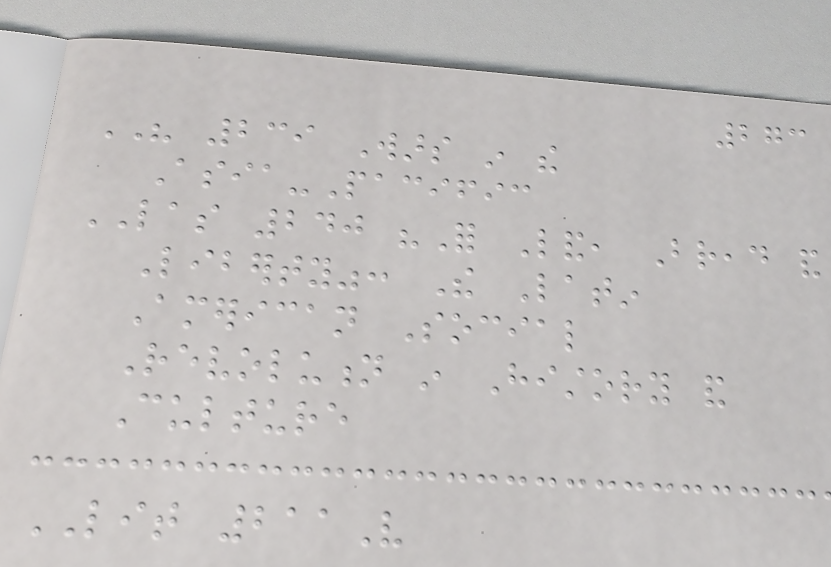273
HIS 239 Wars in the
Asia-Pacific
LAS 240 "For Land, Bread and
Liberty": The Latin
American Social
Revolution in History and
Culture
LIT 211V
